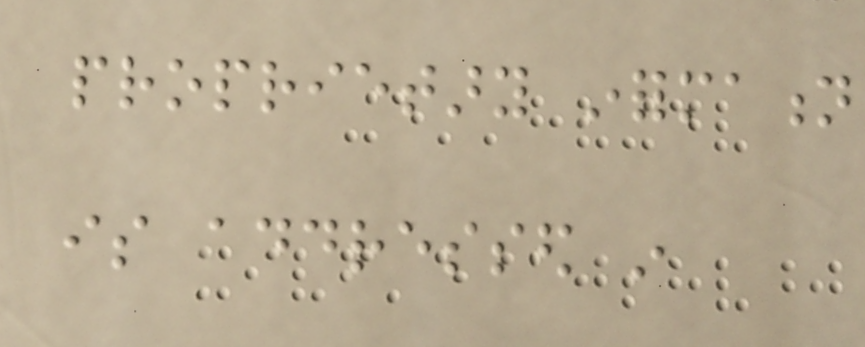proprietary information
is addressed in
